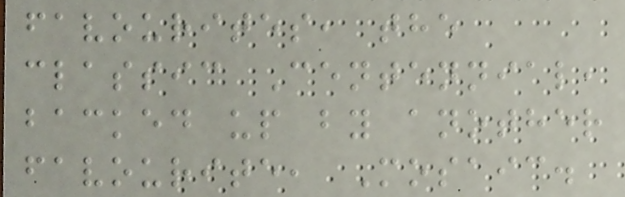favourites, the
classic Centennial,
backed up by another
favourite, Mosaic.
